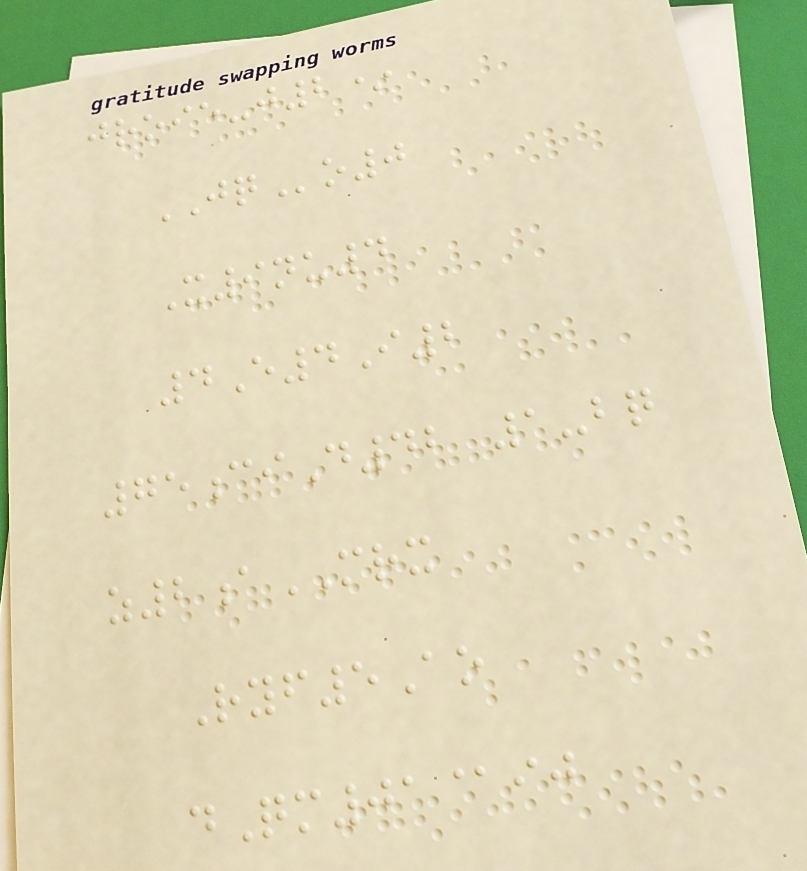jroie-j2*
JQo0
X9nu4
4E4I2
75ciD42 1-bq
z2aMRX
Ryf5Ao
dQm01@ij
